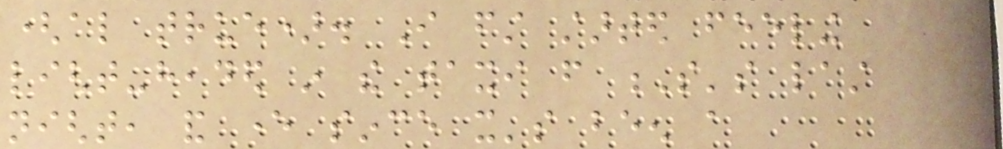(also true). I first started feeling
light-headed in the taxi from S's last
night, and ever since it's been a
